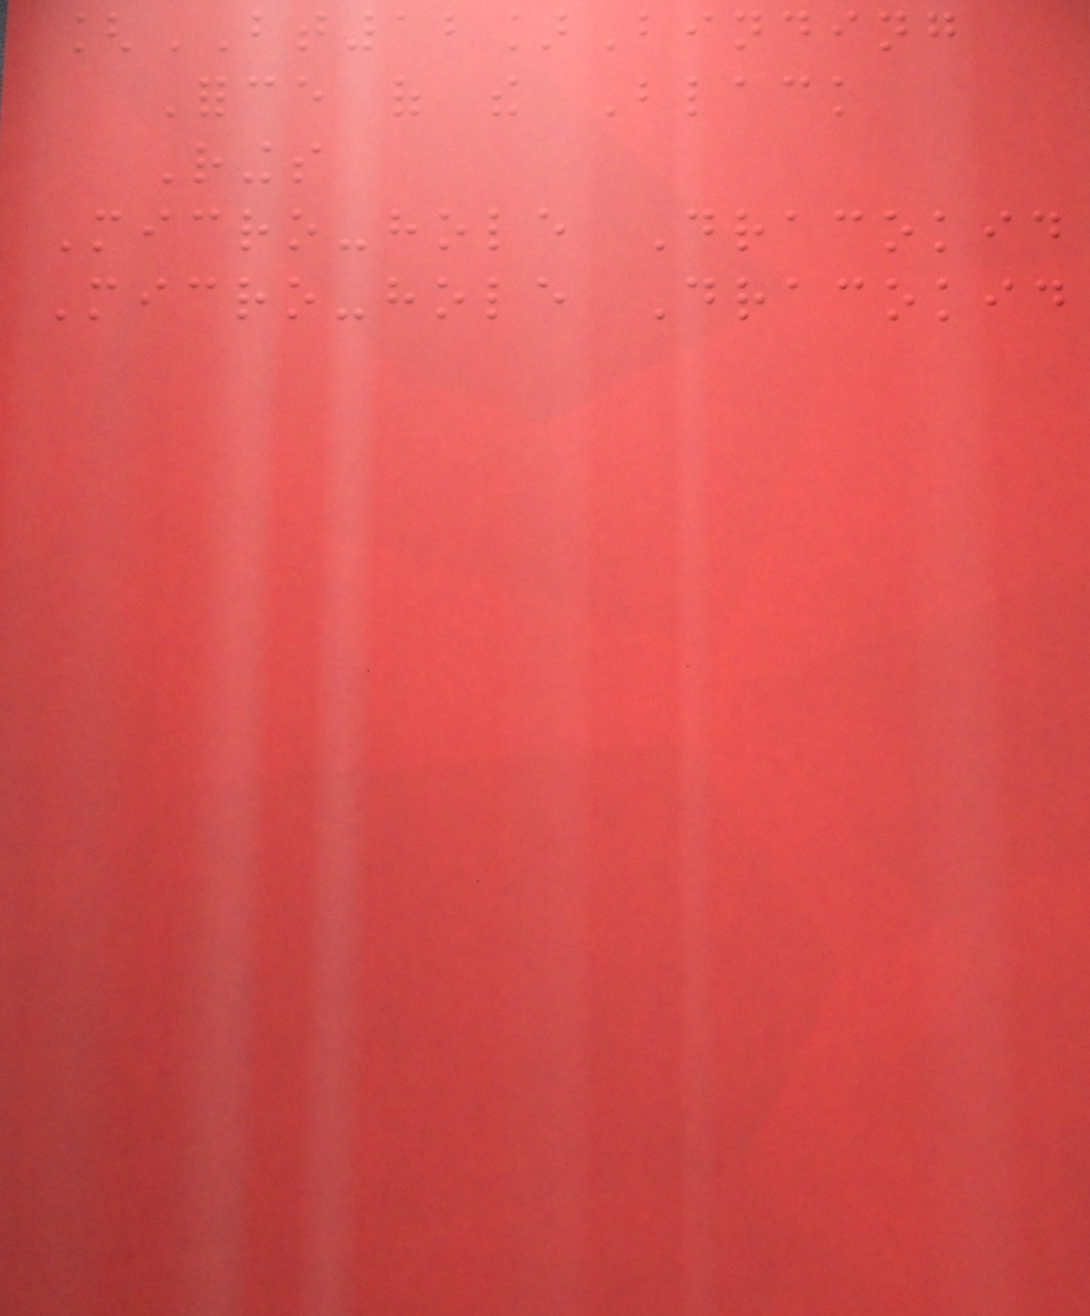[BT12]Binding
Force of the Black
Rings
Micro-hole Dracokid
Micro-hole Dracokid
